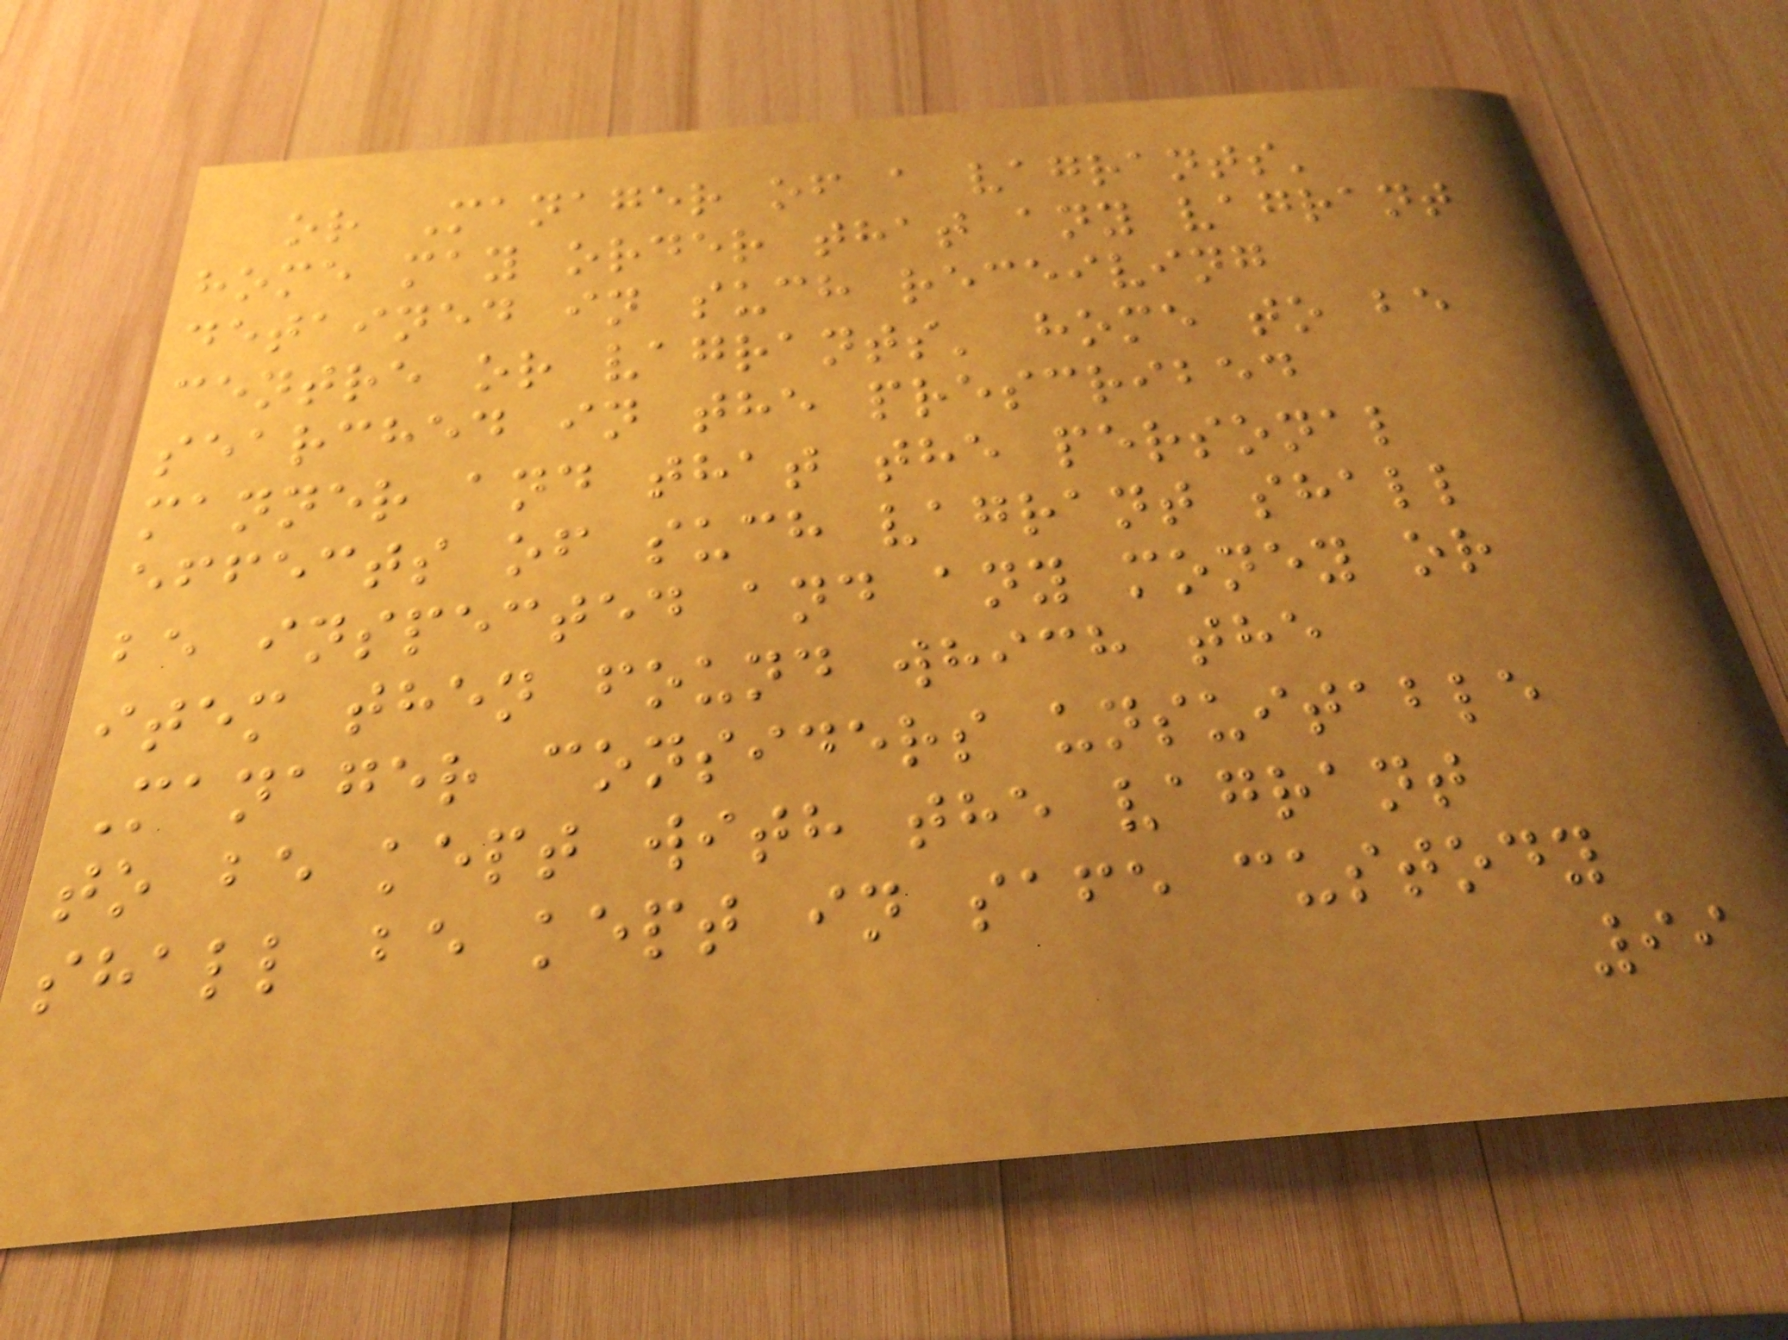or Manager of a vagrants'
home may order that any vagrant
detained in such receiving
centre or vagrants' home to be
searched in the prescribed
manner and that the personal
effects of such vagrant shall
be inspected and any money or
item then found which the
Manager considers unsuitable
to be kept with the vagrant
shall be kept in safe custody
99
